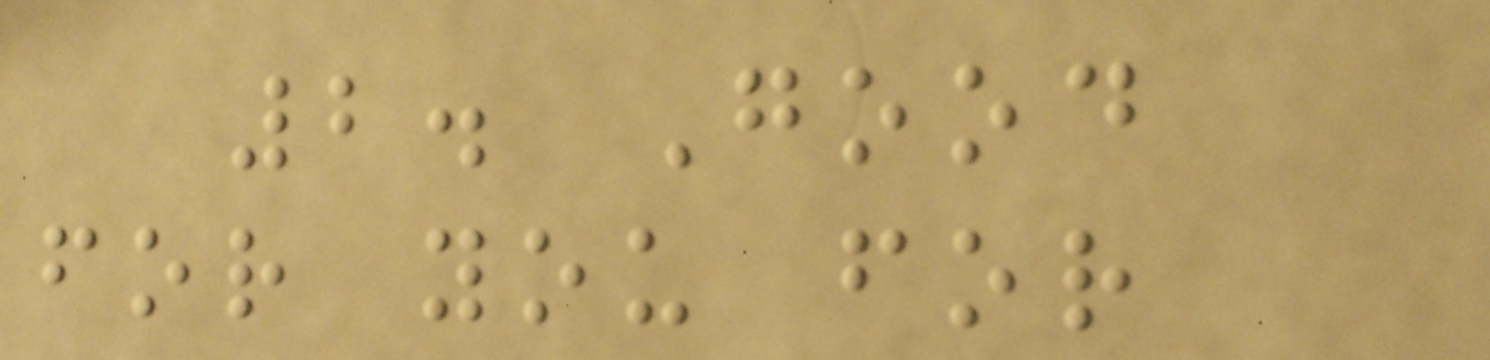2. Good
for you for
